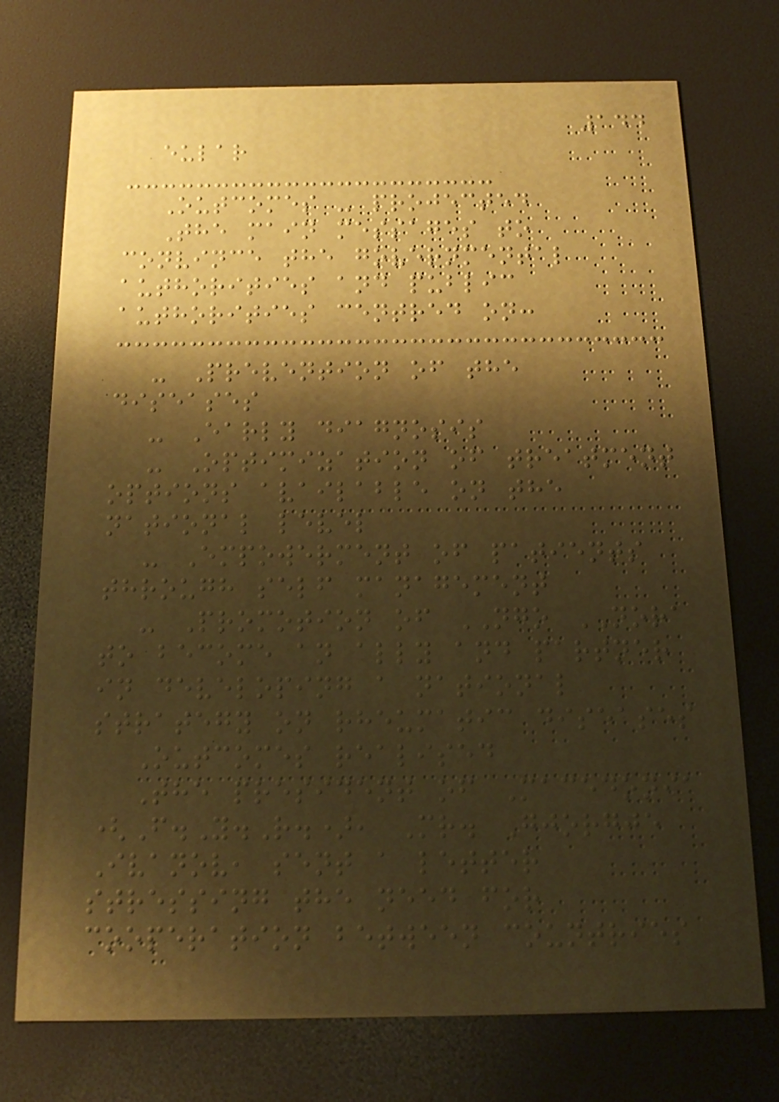144
eular
Outcomes - projected
The main messages to
convince the governmental
authorities and public
authorities centred on:
- Prevention of the
diseases
- Early diagnosis
- Optimization of treatment
options available on the
national level
- Empowerment of patients
through self management
- Promotion of NGO NORA
to become an ally and partner
in developing a national
strategy on rheumatic diseases
Outcomes realised
The president of Macedonia
(F.Y.R.), Mr. Gjorgje
Ivanov, sent a letter
stressing the need for
cooperation between countries
